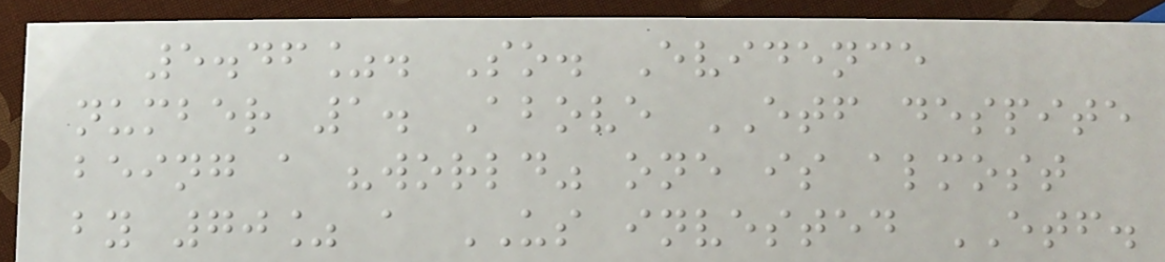5.46%. So. Evidence
number 1. Above ETF despite
being a "world" one is almost
by 70% a US invested ETF.
